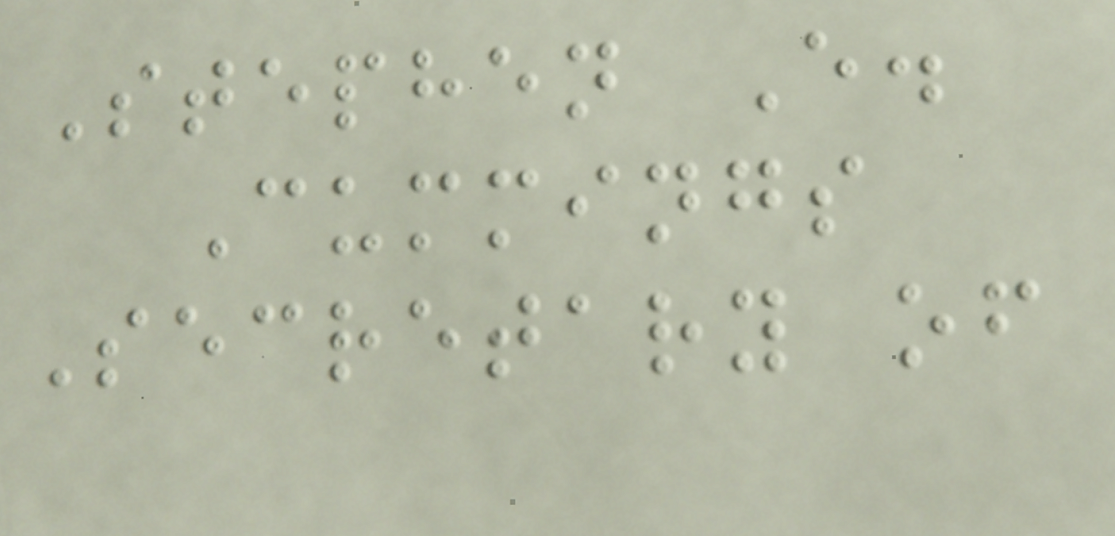Stephen E.
Cummings
Secretary of
